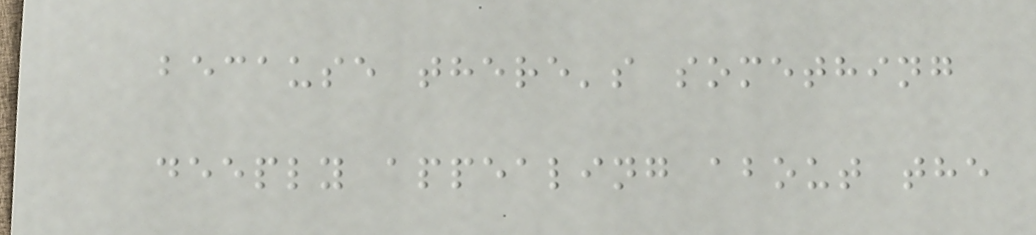because there's something
deeply appealing about the
